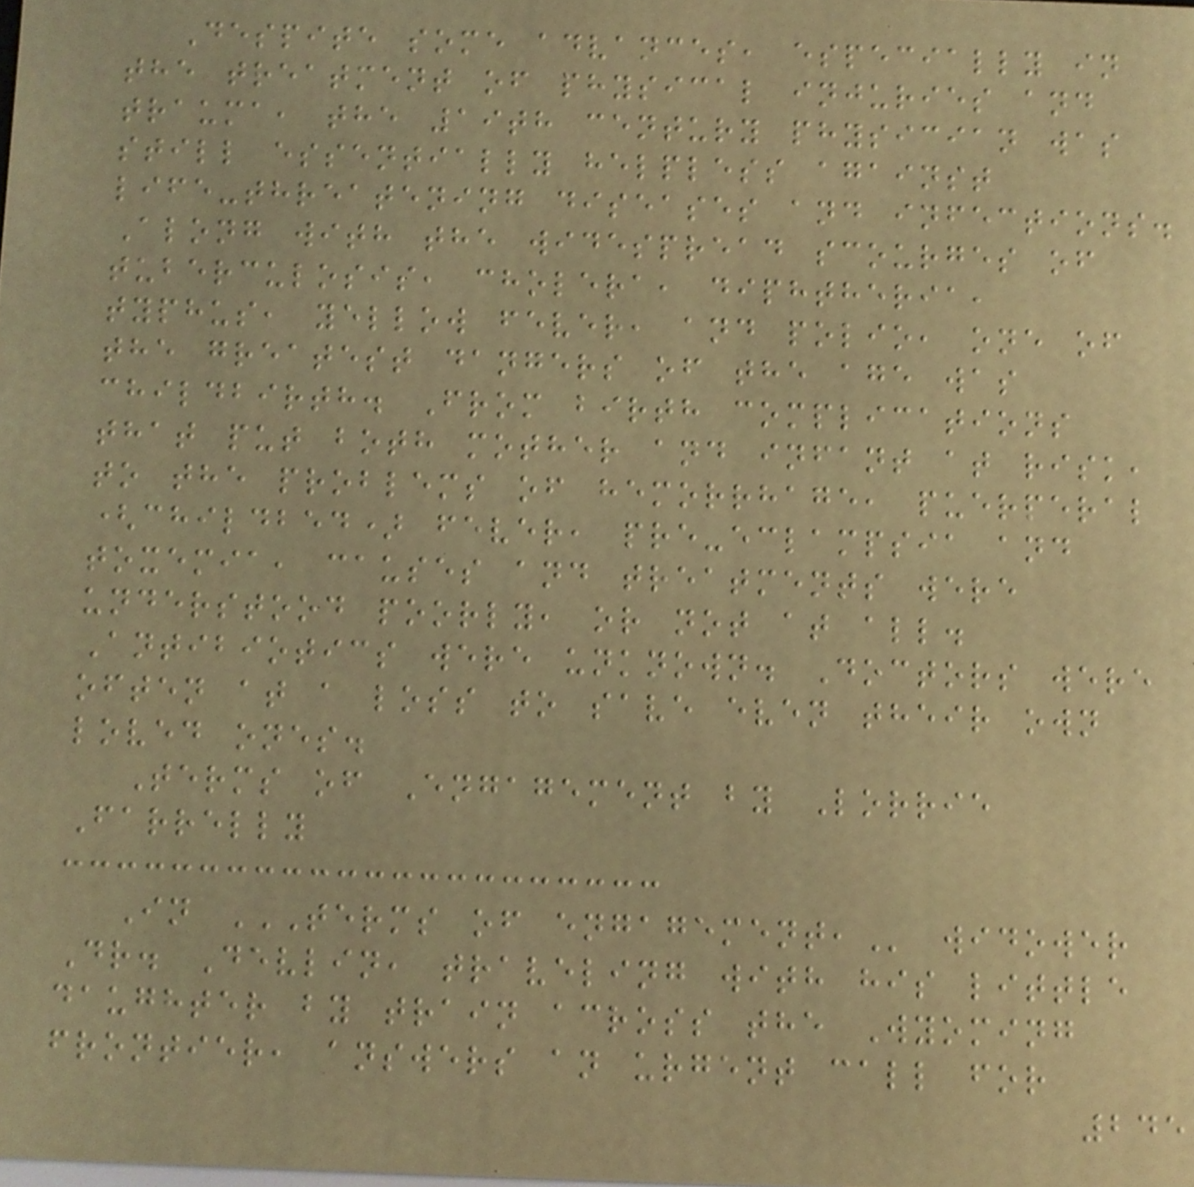Despite some advances, especially in
the treatment of physical injuries and
trauma, the 19th century physician was
still essentially helpless against
life-threatening diseases and infections.
Along with the widespread scourges of
tuberculosis, cholera, diphtheria,
typhus, yellow fever, and polio, one of
the greatest dangers of the age was
childbirth. From birth complications
that put both mother and infant at risk,
to the problems of hemorrhage, puerperal
(childbed) fever, pre-eclampsia and
toxemia, causes and treatments were
understood poorly, or not at all.
Antibiotics were unknown. Doctors were
often at a loss to save even their own
loved ones.
Terms of Engagement by Lorrie
Farrelly
In TERMS OF ENGAGEMENT, widower
Dr. Devlin, traveling with his little
daughter by train across the Wyoming
frontier, answers an urgent call for
245
